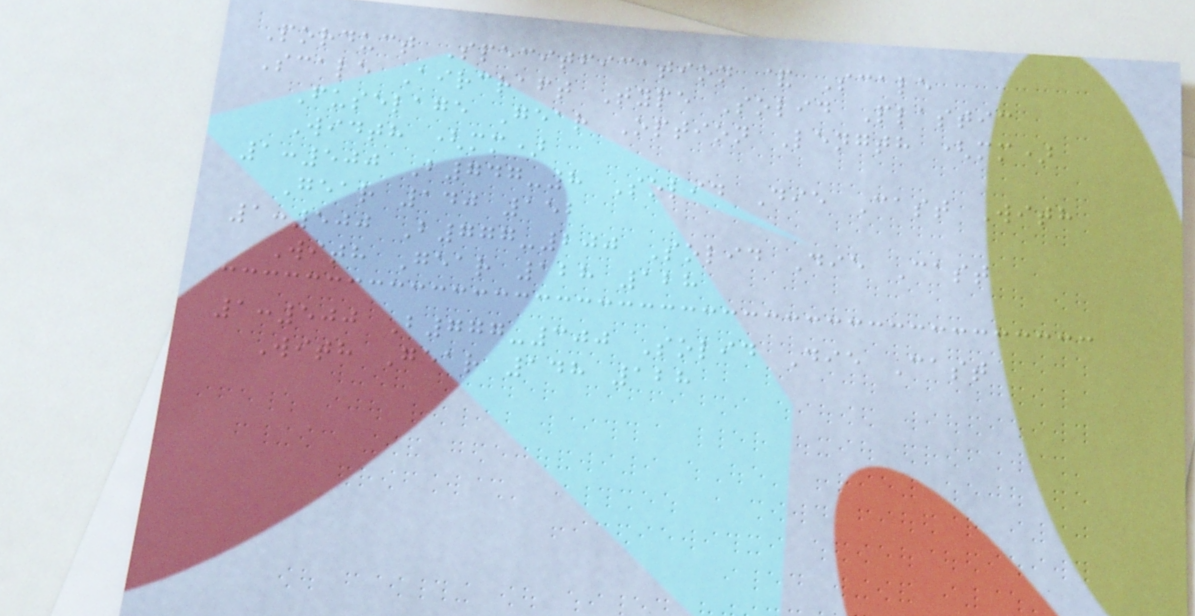Porduct Specitfication & Scale
Scale Aircraft Type Solid Plastic
Fuselage Gear Option Length (mm)
Width (mm)
1:500 B747-8 Solid Die Cast With
Gear 140 152
1:500 B777-200 Solid Die Cast
With Gear 128 128
1:500 B777-300 Solid Die Cast
With Gear 148 128
